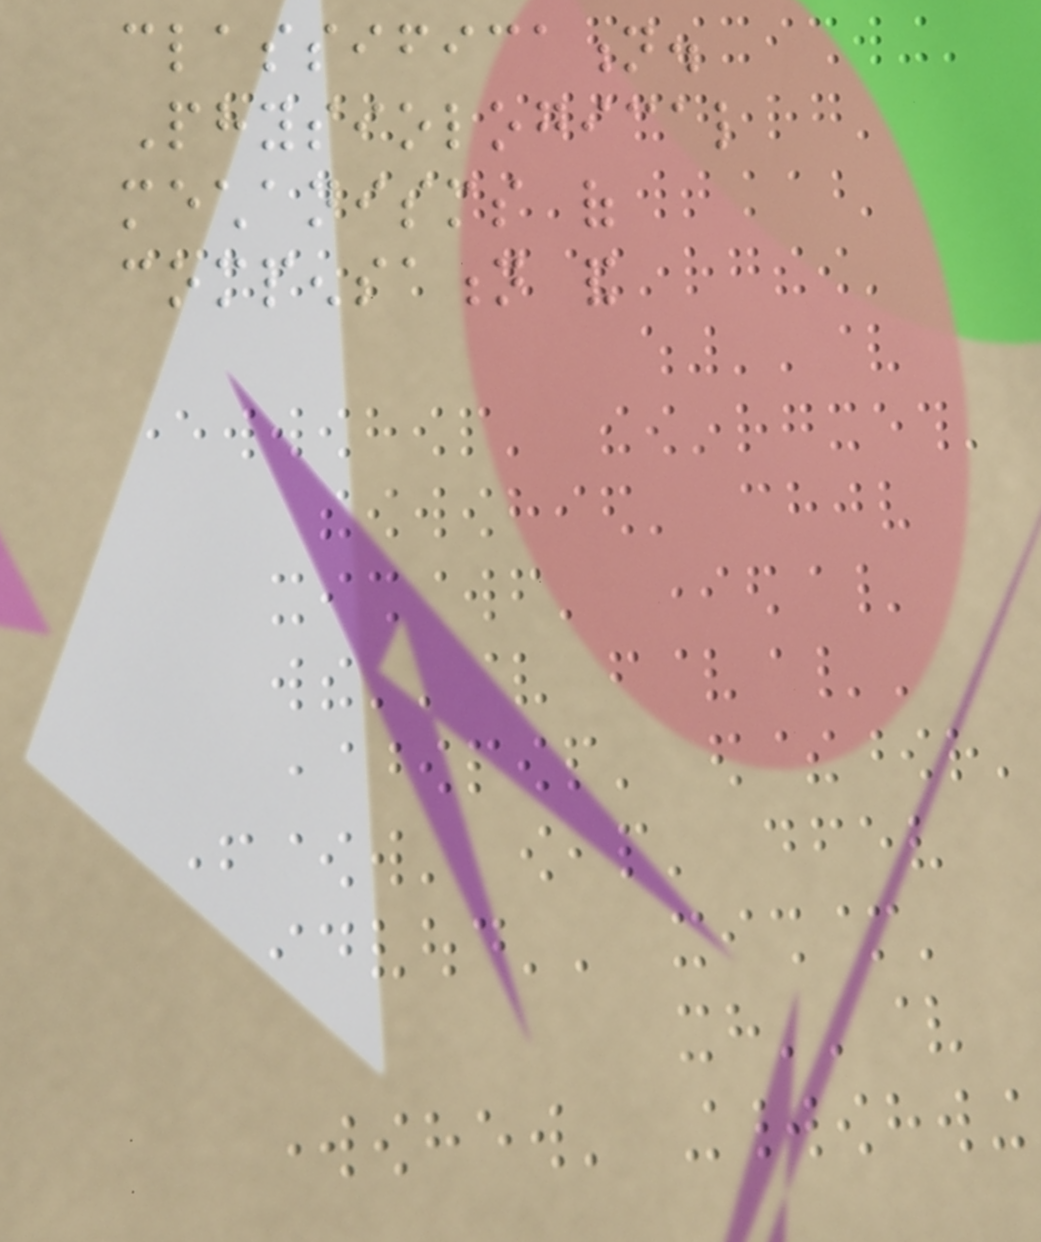classification.
Physiological
mechanisms of
compensation and
